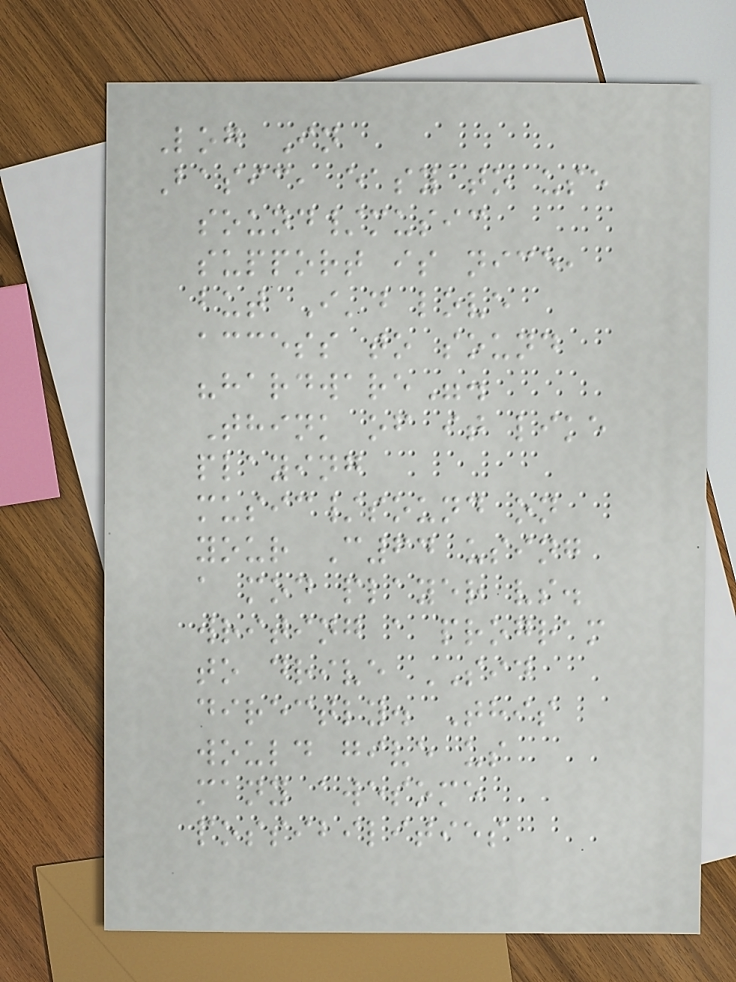Log In
Basic, easy to use
sound/music
support is nice,
but I'd love
access to sound
"hardware".
Think of it like
playing
music/sound on
your C64 using
a mod player vs.
writing a program
to drive SID
directly. This
would give us
many awesome
possibilities
